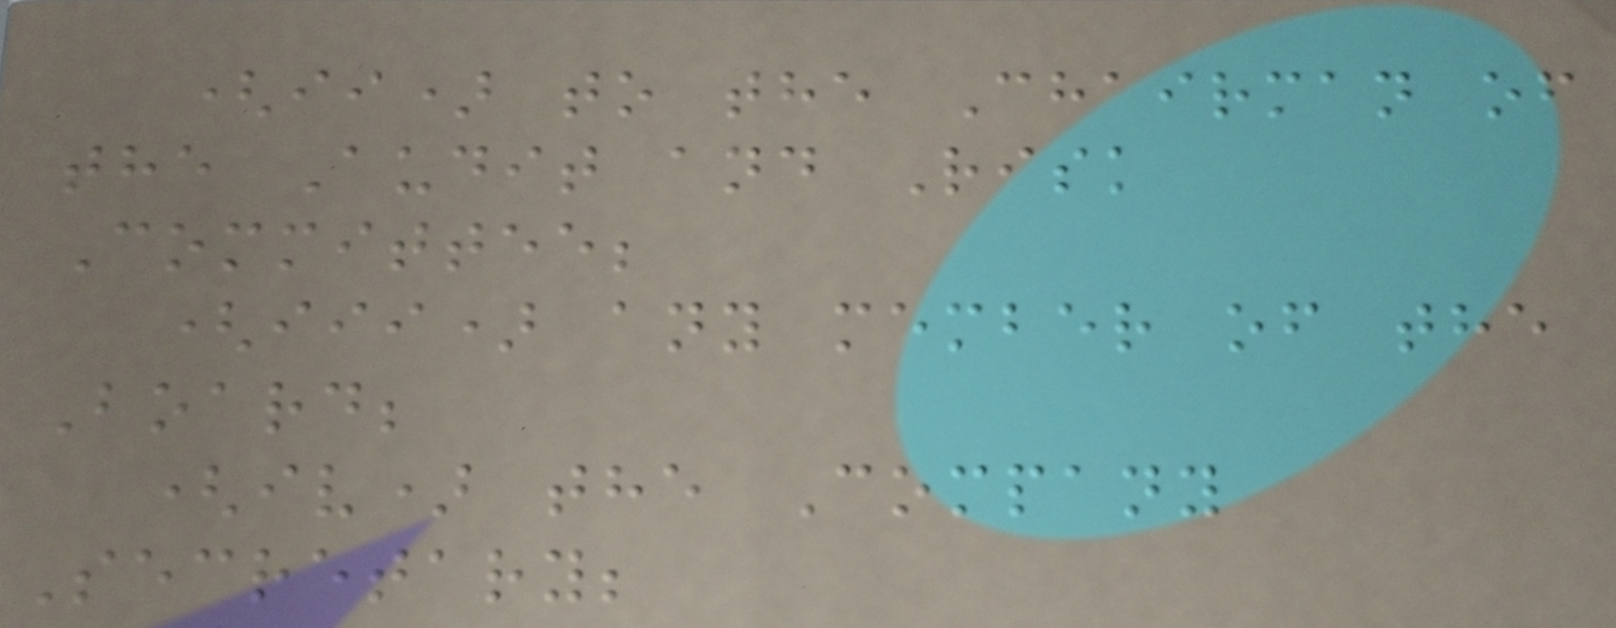(ii) to the Chairman of
the Audit and Risk
Committee;
(iii) any member of the
Board;
(iv) the Company
Secretary;
